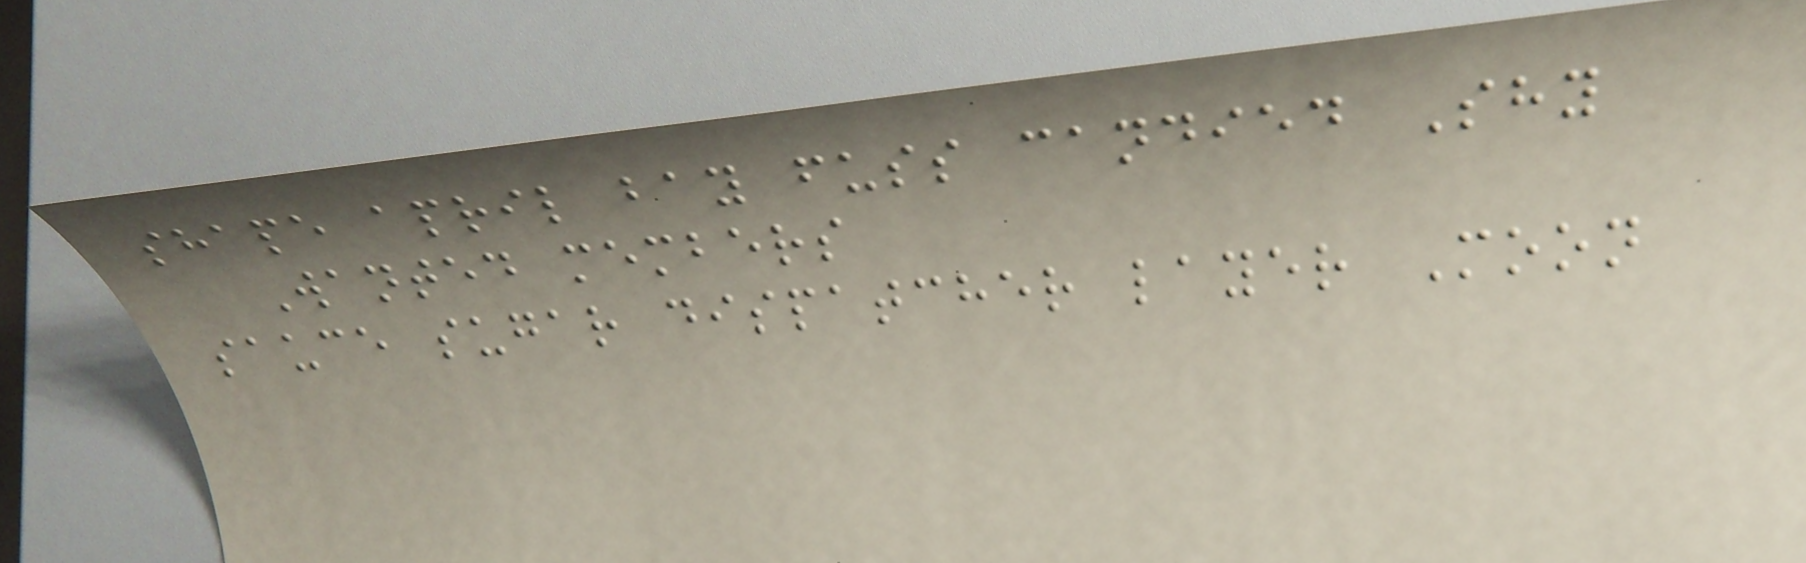shape april bay fuss candied Shy
Wanted members
sauce sugar dispatcher layer Moon
